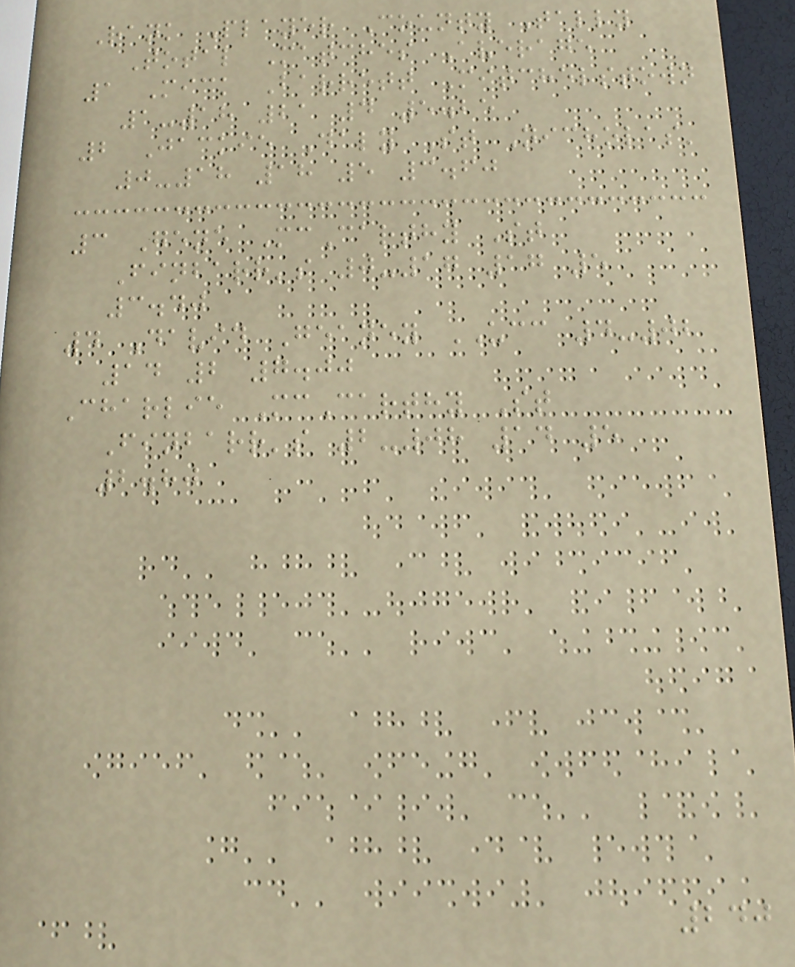Rank Player County Tally
Total Matches Average
1 Mick Barrett Mitchelstown
1-18 21 4 5.25
2 Jackie Daly St Nicholas'
0-18 18 5 3.60
3 Gene McCarthy St
Finbarr's 0-17 17 5
3.40
4 David Geaney UCC 4-02
14 2 7.00
Charlie McCarthy St
Finbarr's 2-08 14 5
2.80
240
